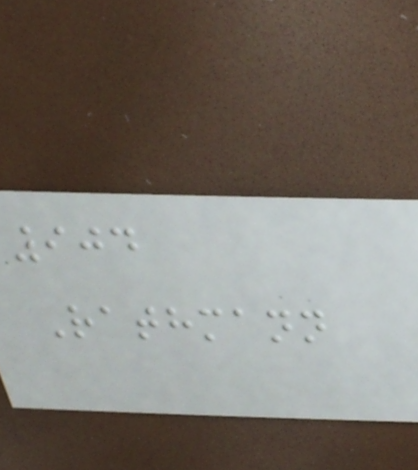904
Rathmann
